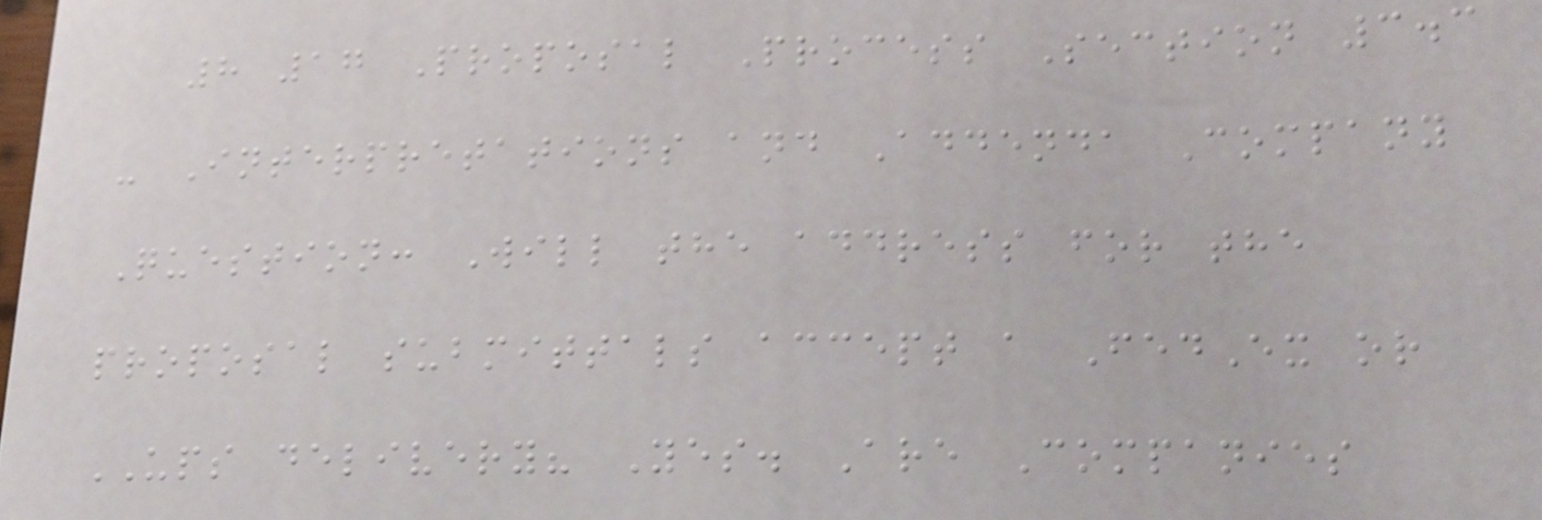8 17 Proposal Process Section 3.3
- Interpretations and Addenda Company
Question: Will the address for the
proposal submittals accept a FedEx or
UPS delivery? Yes. Are Companies
